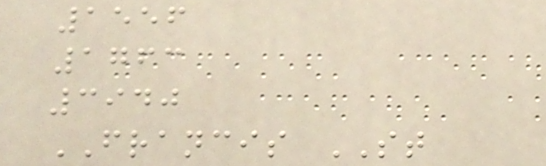1556
1763
3940
FRANCIS ST
